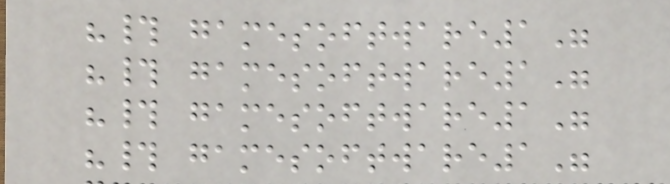"# gamesoftware1"
"# gamesoftware1"
"# gamesoftware1"
"# gamesoftware1"
